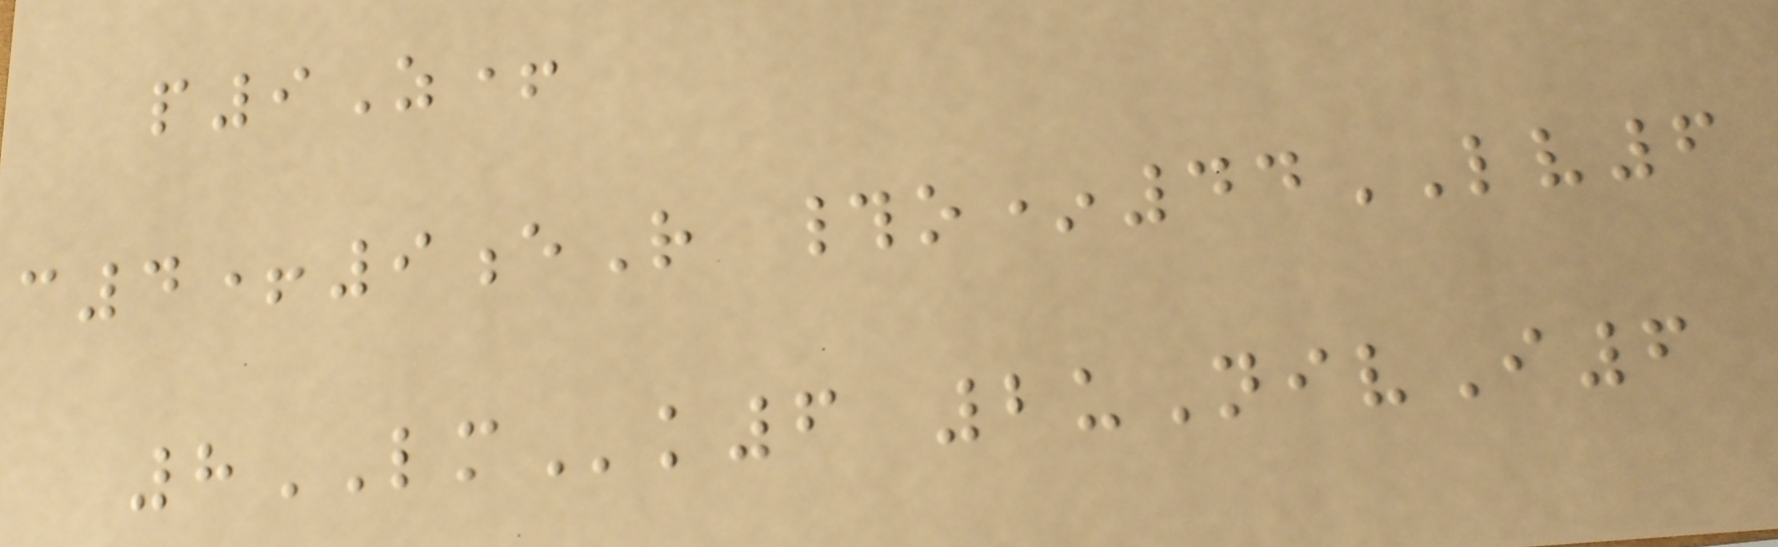p9Z+
c4+9eR #o*44LV6
8LMk6 2uNivI6
